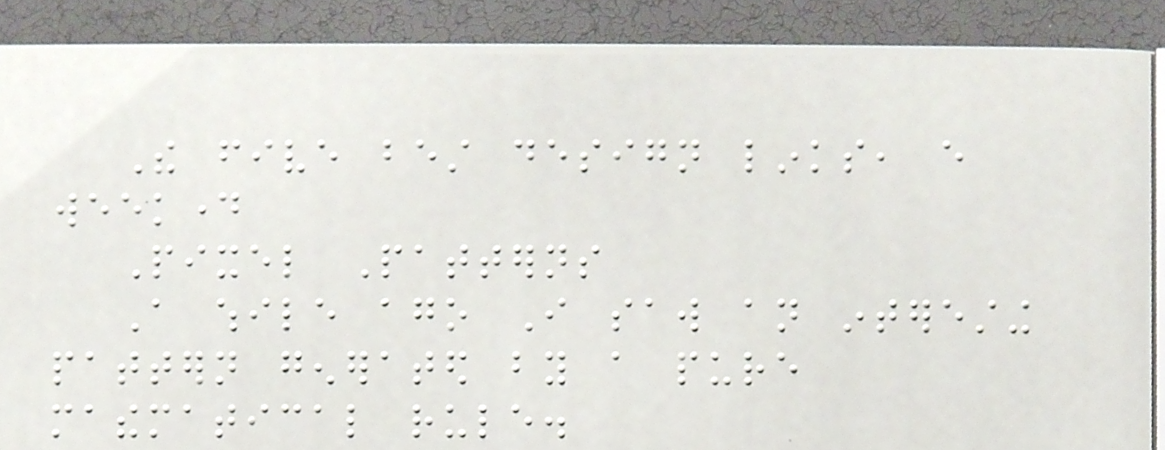The five best design links, every
weekday
Pixel Patterns
A while ago I saw an interesting
pattern generated by a pure
mathematical rule.
